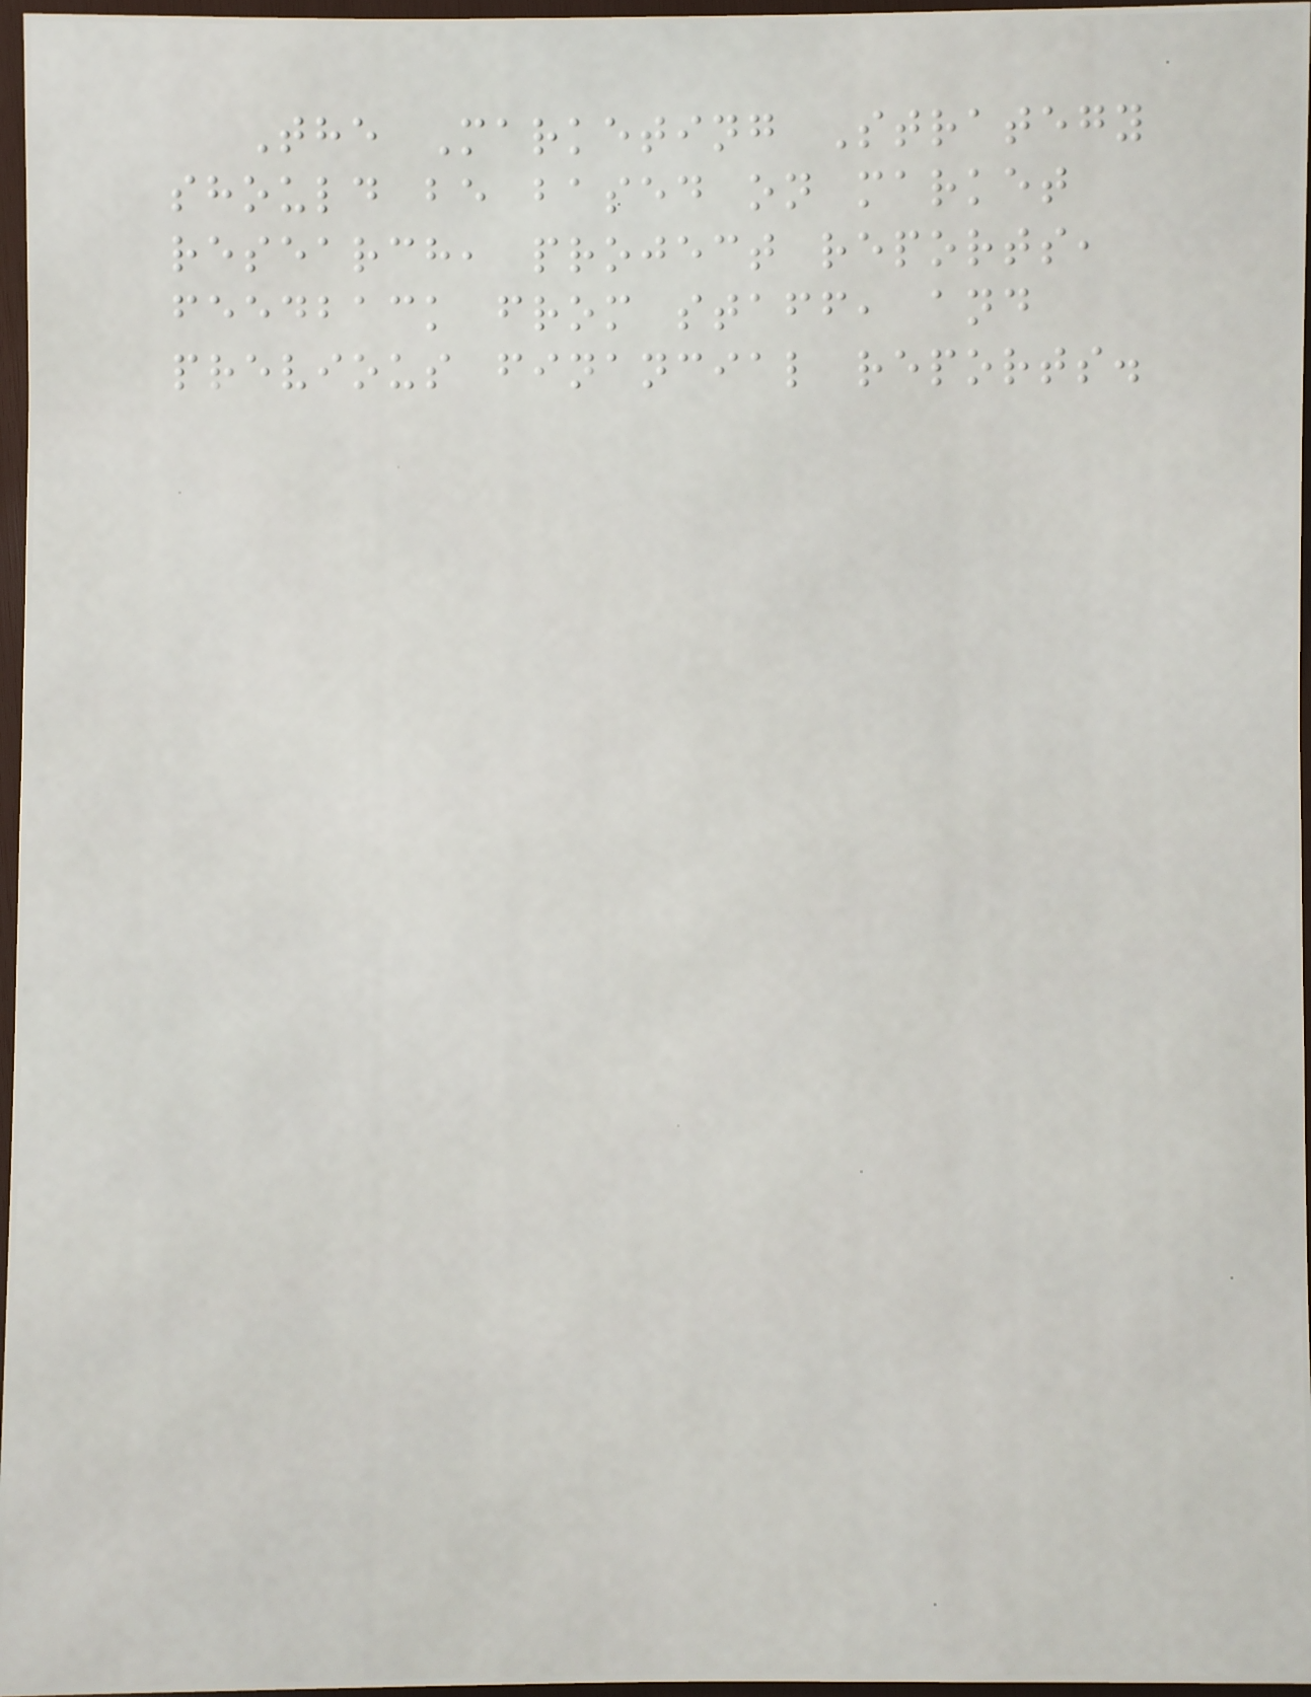The Marketing Strategy
should be based on market
research, project reports,
feedback from staff, and
previous financial reports.
